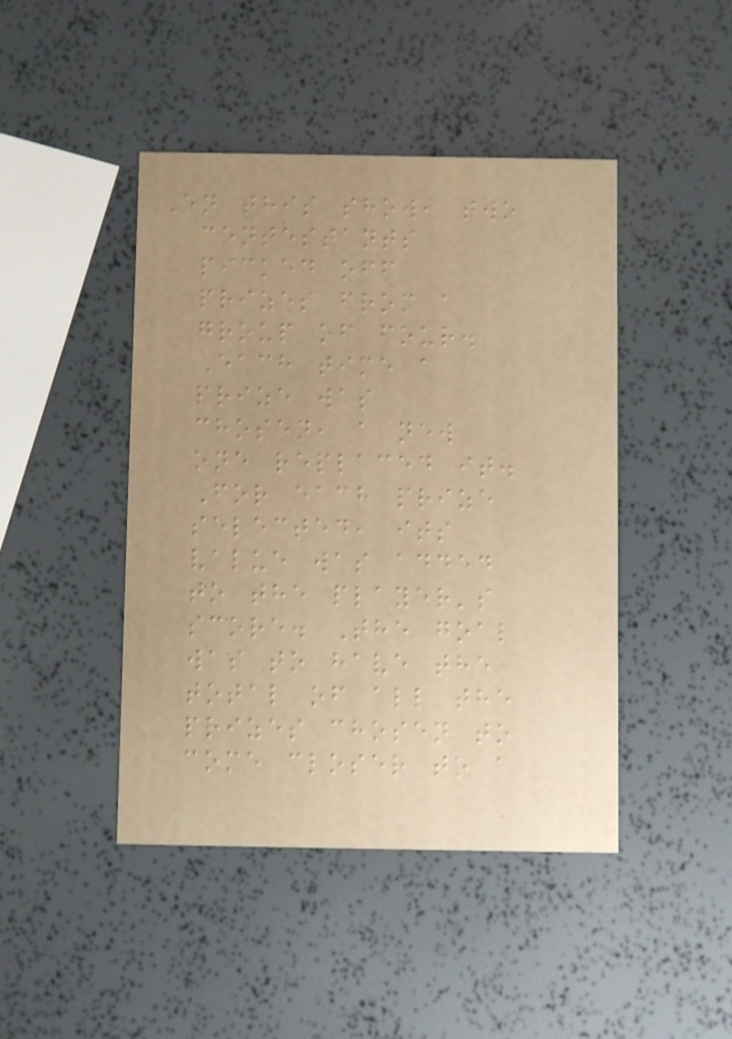On this show, two
contestants
picked off
prizes from a
group of four.
Each time a
prize was
chosen, a new
one replaced it.
For each prize
selected, its
value was added
to the player's
score. The goal
was to have the
total of all the
prizes chosen to
come closer to a
